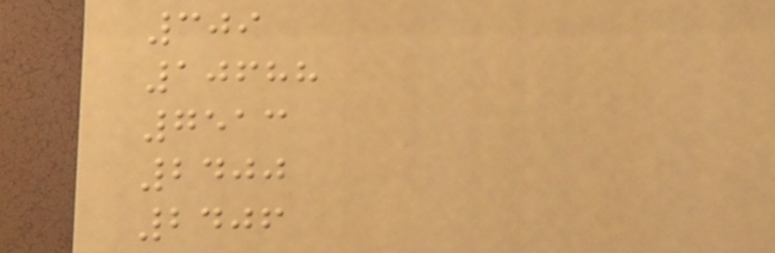309
10688
7513
2400
2406
